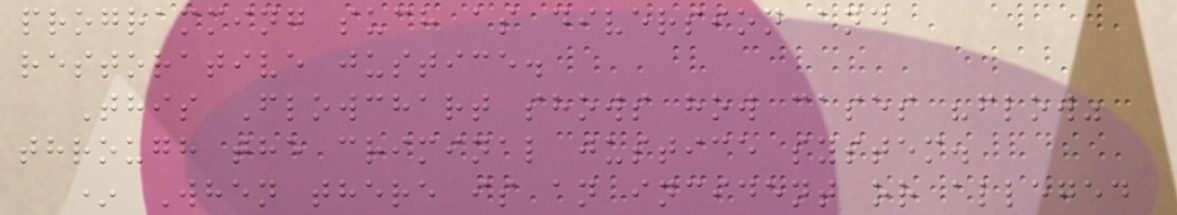programming such as diversion and
restorative justice.
This Flowchart shows how cases "flow"
through the criminal justice system.
* When there is an incident or alleged
